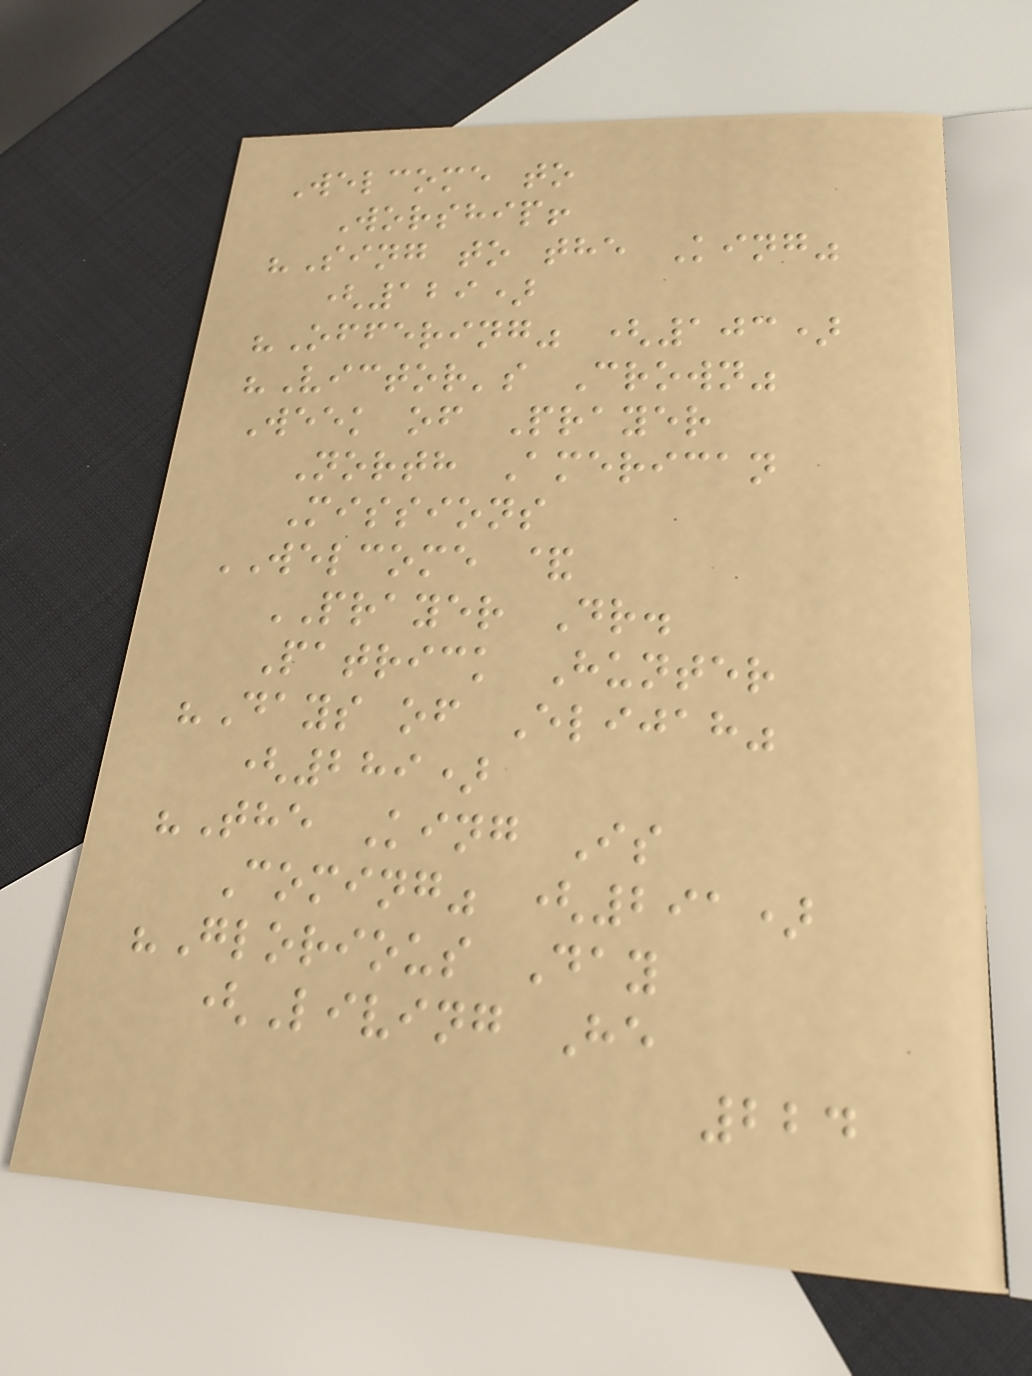Welcome to
Worship!
"Sing to the King"
(129)
"Offering" (103)
"Victor's Crown"
Week of Prayer
North American
Missions
WELCOME &
PRAYER Dr.
Patrick Hunter
"Days of Elijah"
(289)
"The King Is
Coming" (291)
"Glorious Day
(Living He
224
